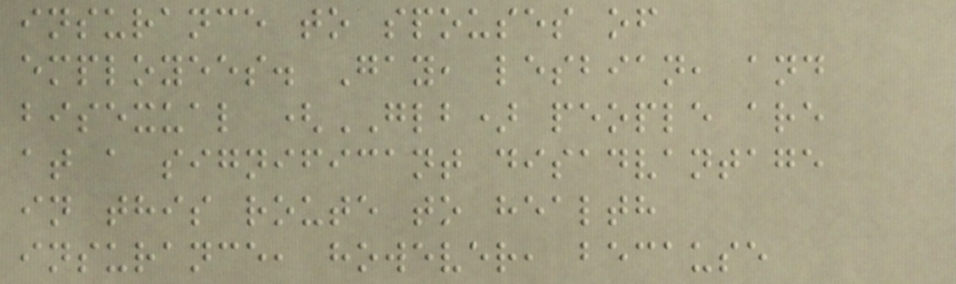insurance to spouses of
employees. Gay, lesbian, and
bisexual (GLB) people are
at a significant disadvantage
in this route to health
insurance, however, because
